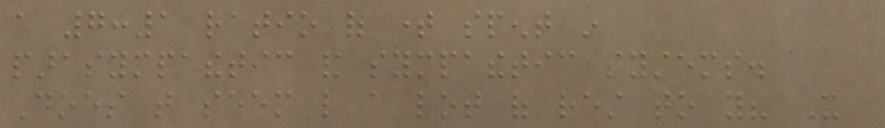a 7:1 ratio of time spent in
parasympathetic and sympathetic systems.
Does that seem like a lot of rest to you? It
